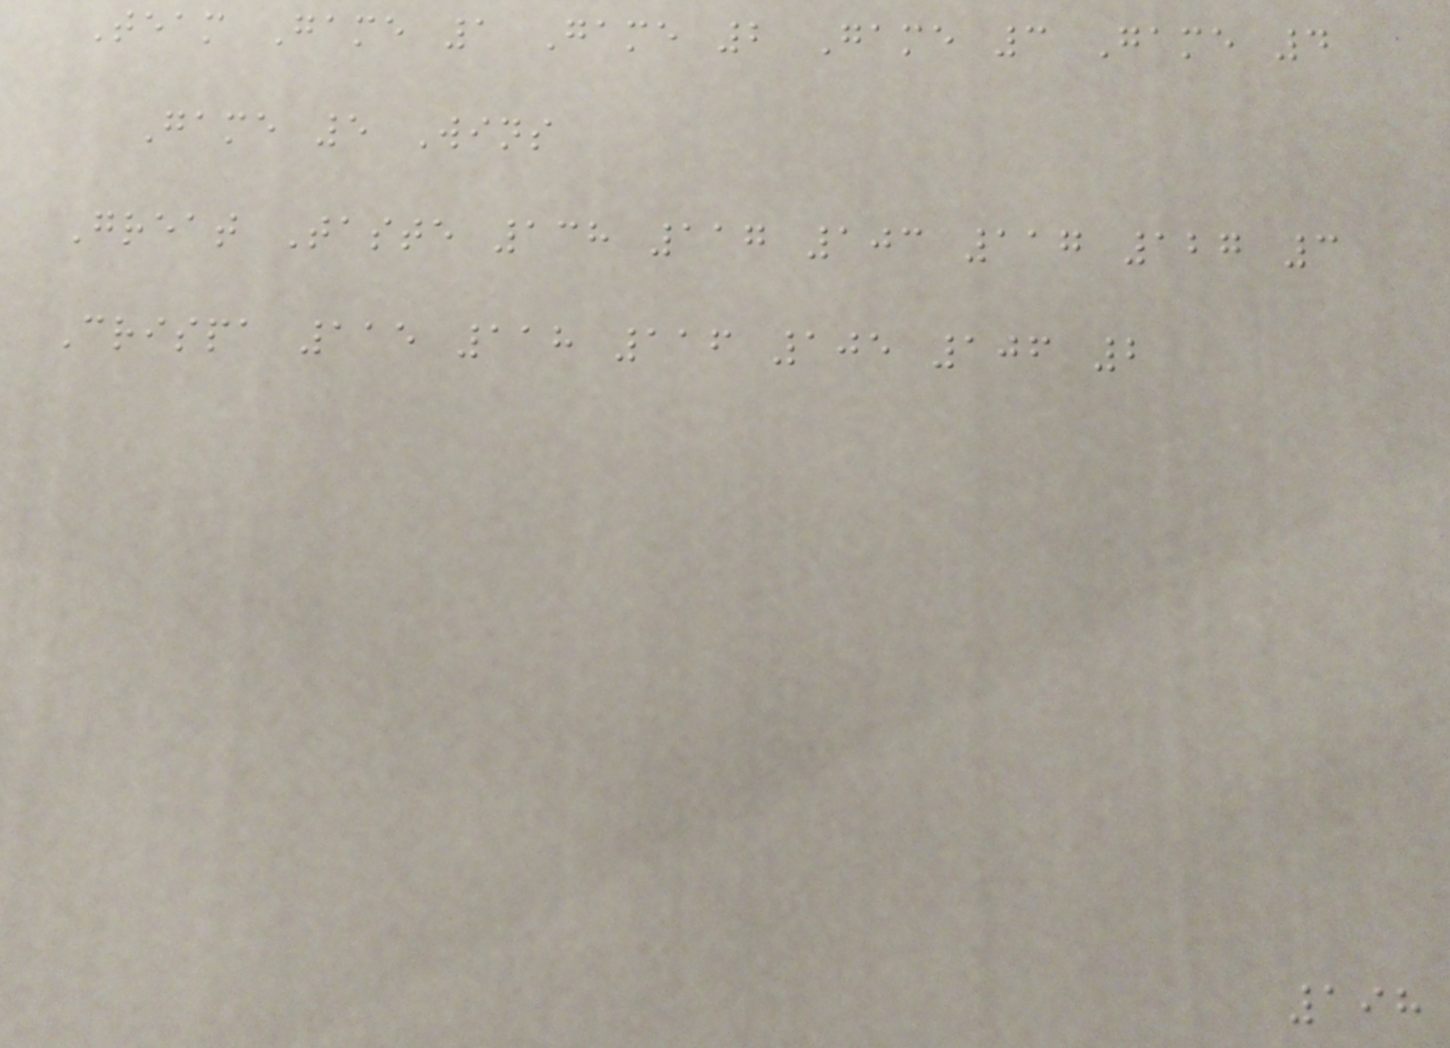Team Game 1 Game 2 Game 3 Game 4
Game 5 Wins
Great Taste 138 117 103 117 127 3
Crispa 115 118 116 105 106 2
198
